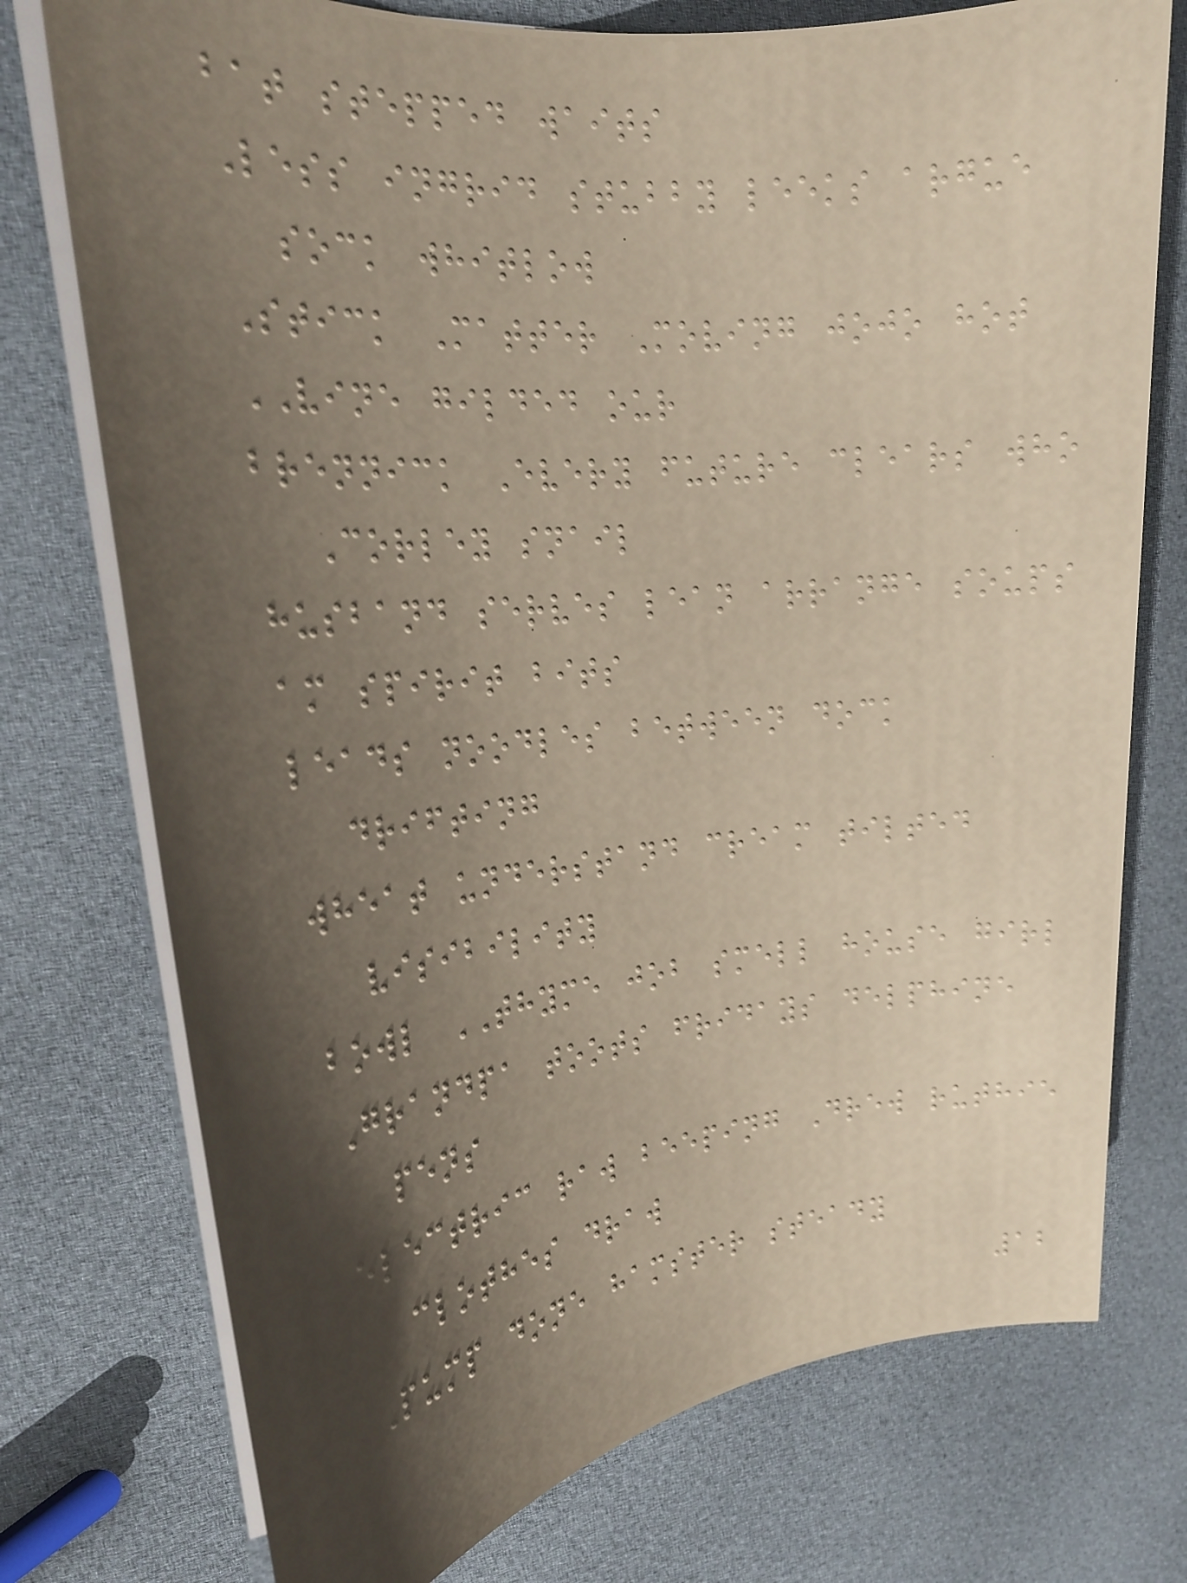bat stepped waits
Less ingrid stubby leeks argue
sock whitlow
Stick Matter Moving jojo hot
VINE gilded our
brennick Every future clears who
Corley snail
husband serves lean arrange soups
am spirit bits
leads noodles between dock
drifting
wheat understand cream tilted
visibility
bowl THYME job smell house girl
Grandpa toots fridays delphine
pens
electric raw beeping Drew ruthie
clothes draw
Pump done hamster steady
12
